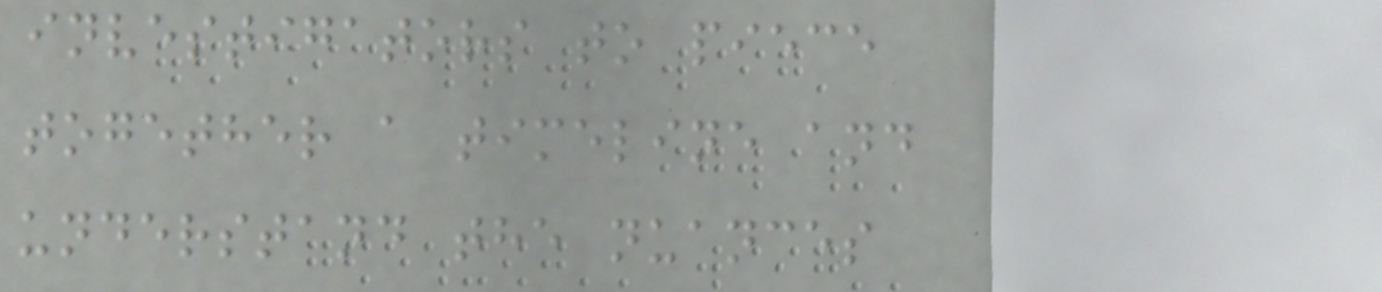investigators to piece
together a timeline and
understand the nuances
